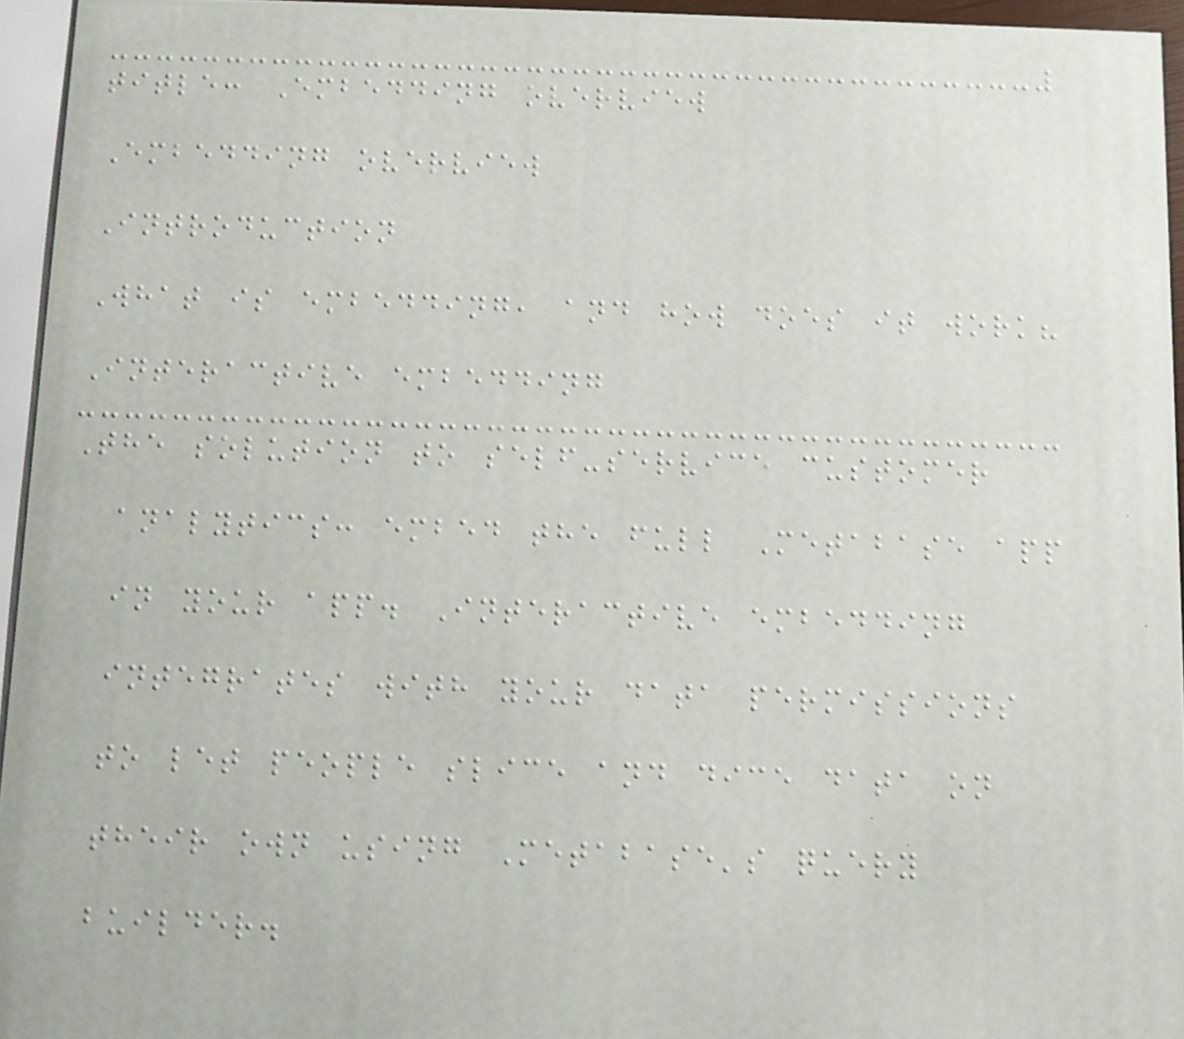title: Embedding overview
Embedding overview
Introduction
What is embedding, and how does it work?
Interactive embedding
The solution to self-service customer
analytics: embed the full Metabase app
in your app. Interactive embedding
integrates with your data permissions
to let people slice and dice data on
their own using Metabase's query
builder.
